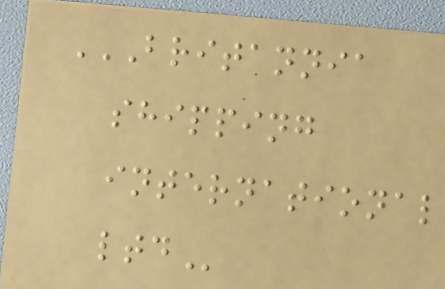BRITANNIA
SHIPPING
INTERNATIONAL
LTD
